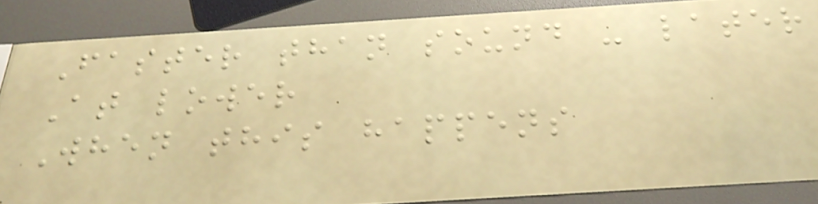Faster than sound - later
At lower
When this happens
